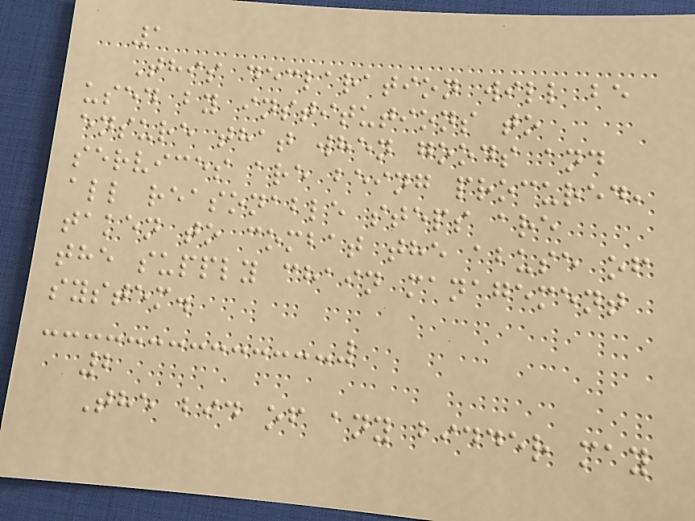1
This declaration will be
used by institutions to
ensure that when goods and
services are being procured,
all reasonable steps are
taken to combat the abuse of
the supply chain management
system.
2
The bid of any bidder may
